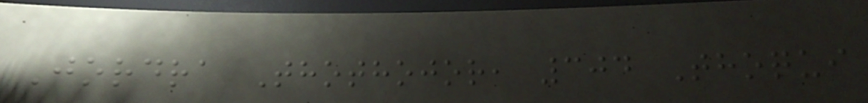Jordra Thothojor, 304 Thoqui
